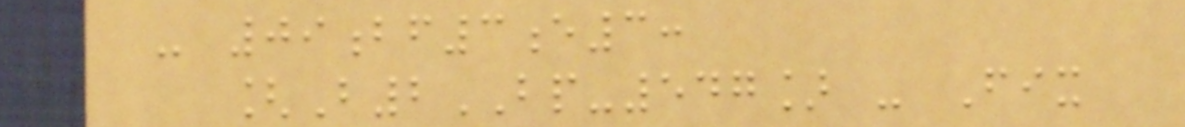- 09bf3e3:
[B2BP-547] - Fix
